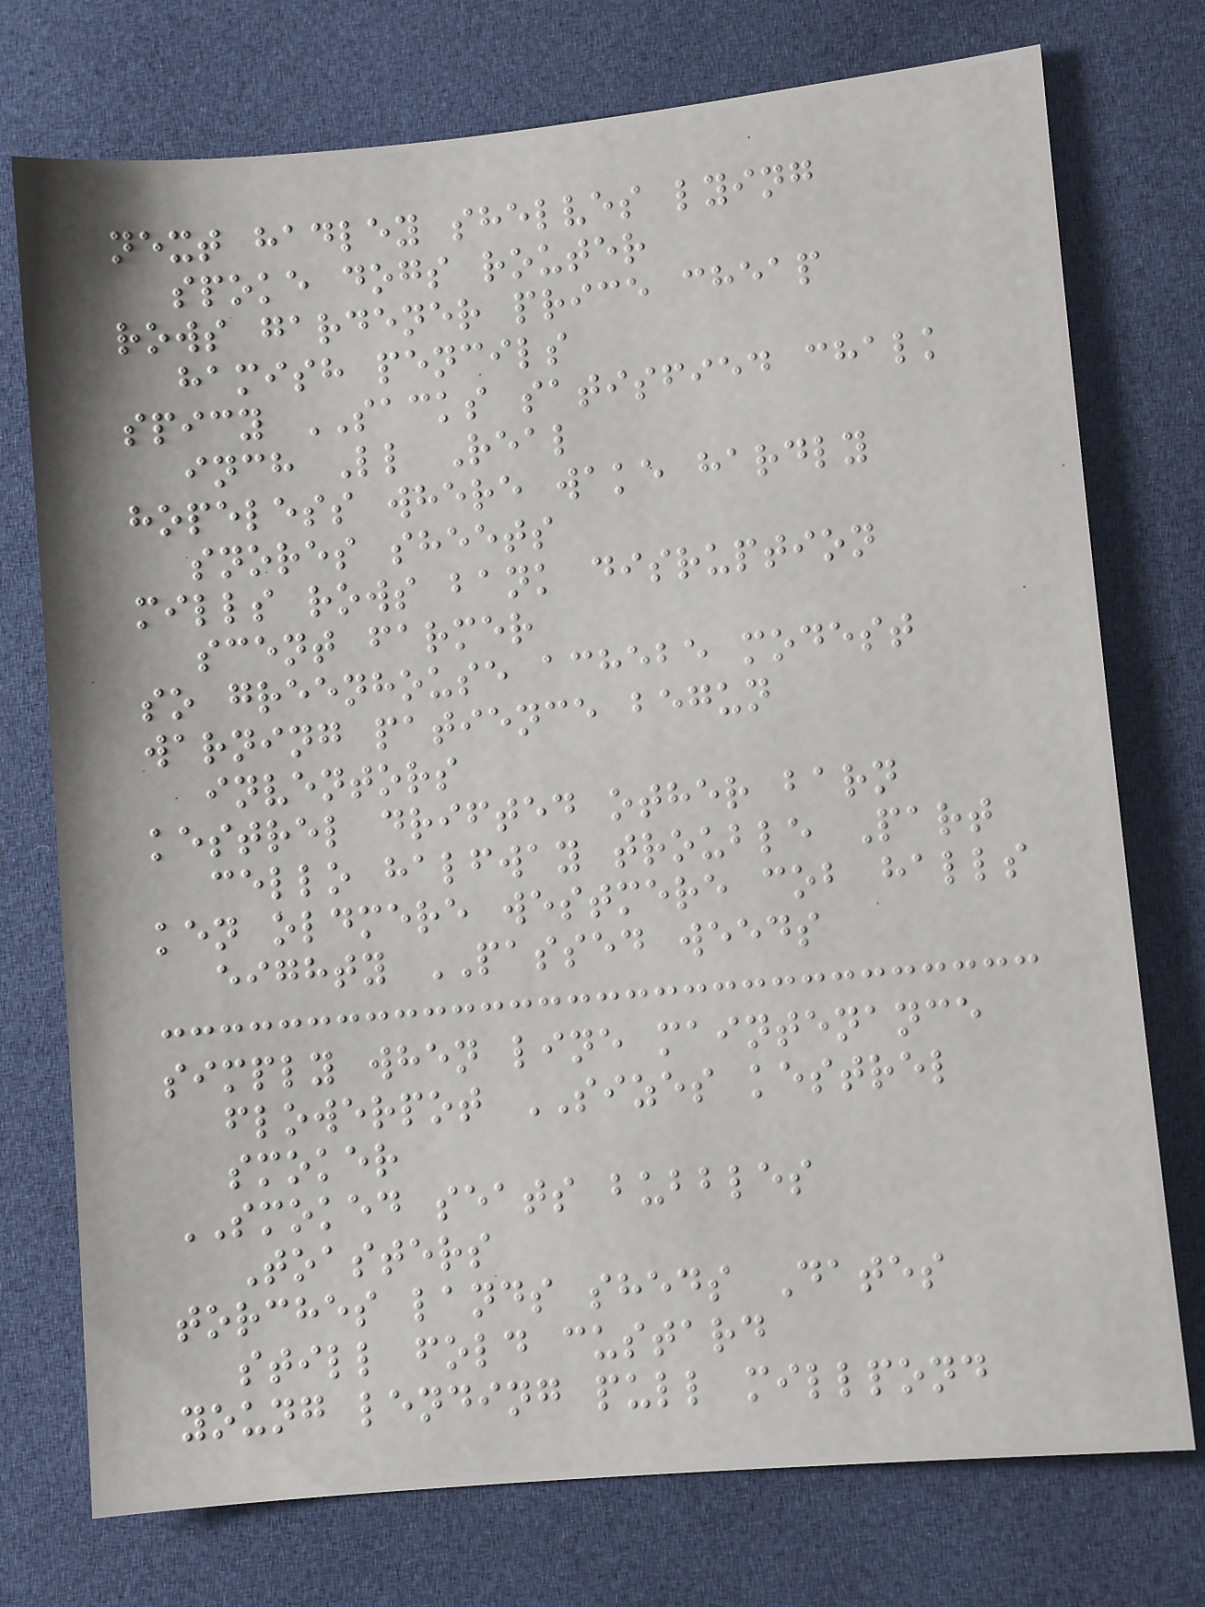next hadley shelves lying
spoke dogs router
rows gardener price cheap
hamish pencils
spicy SACKS satisfied chalk
inch Ll Real
hopeless where wake hardly
snores sheets
mills rows bank disruption
scent farmer
so greenhouse achebe modest
warning patience begun
inventors
kestrel drifted other barn
cello halfway trouble Part
ken oldmere westmere cob halls
eighty PASSED weeds
simply when line maintenance
flowerpot SIZES kestrel
smoker
SMOKED seats bubbles
Toasters
torches lands sheds Dates
still fold custard
young lending pull millpond
